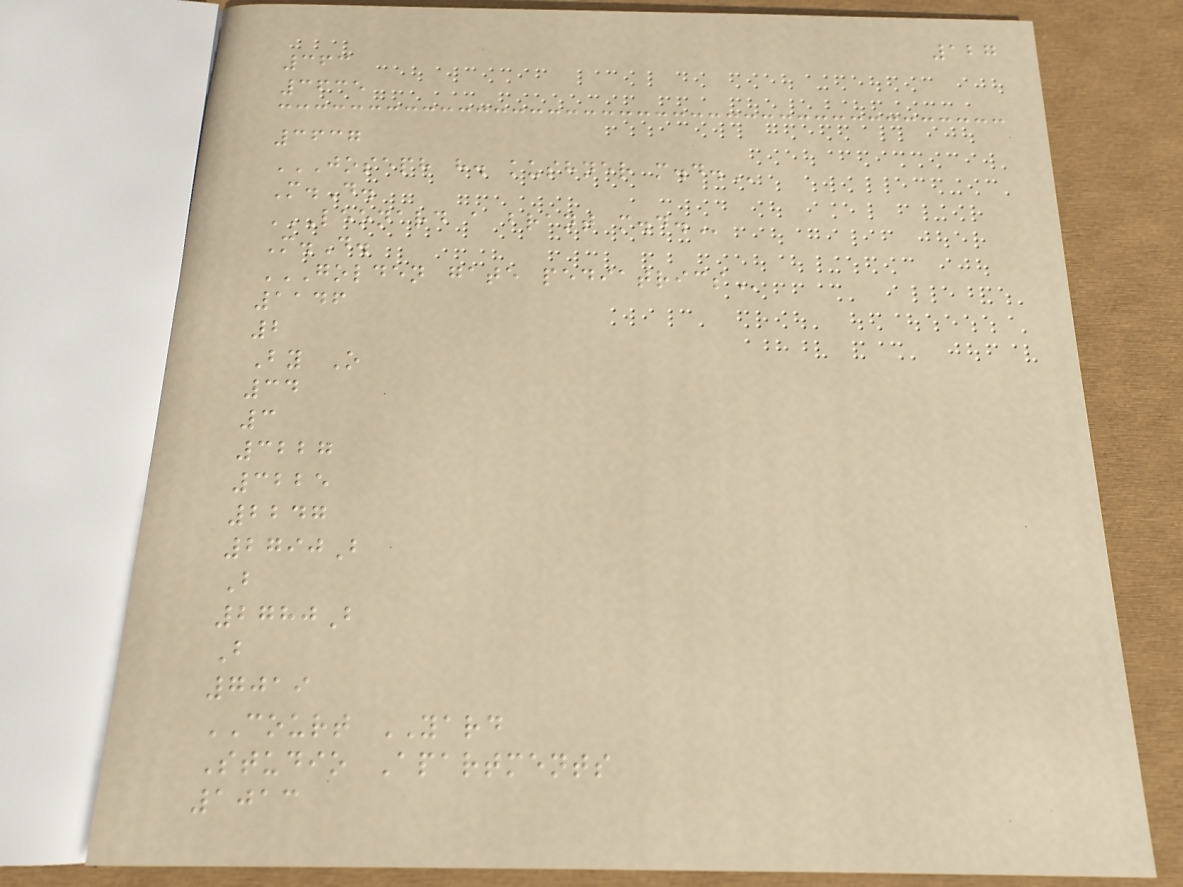127
363
3635
3637
JOSEPH H. KUSHNER M.D.
M.D.
LEONARD A BRANT M.D.
M.D.
GOLDEN GATE PEDIATRICS
1146
2
By O
34
3
3227
3225
2247
2790B
B
2780B
B
7019
COURT YARD
Studio Apartments
1013
